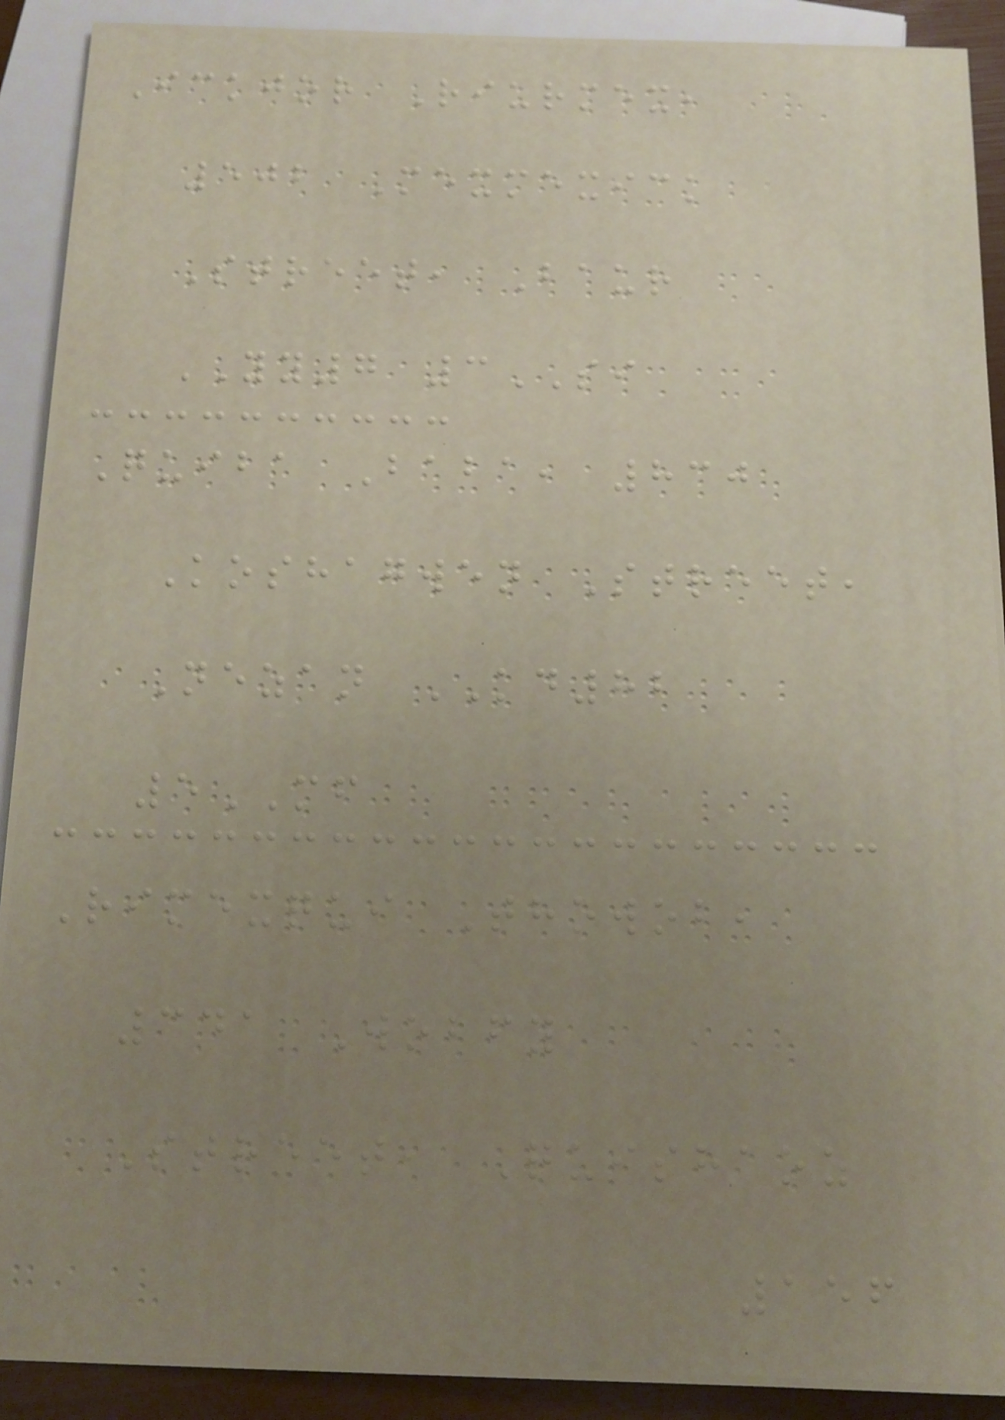Ickjor Riurmex,
502 Mexmexick
Street, Baur
YY7 3SI
Quiba Baba, 830
Koshagwen Street,
Nezan KD82
5MF
Rimexqui Thowob,
341 Wobfy
Street, Quishaoz
156
